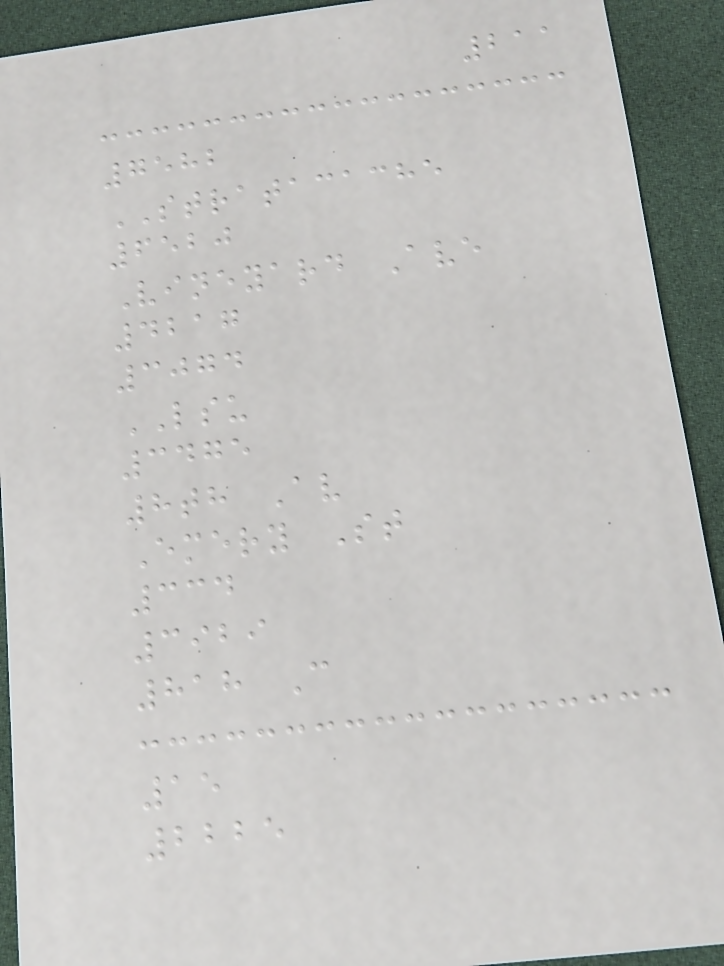211
7582
STRATACACHE
6520
Vineyard Ave
4217
3074
LSU
3475
8th Av
Emery St
334
3929
818 C
15
2225
